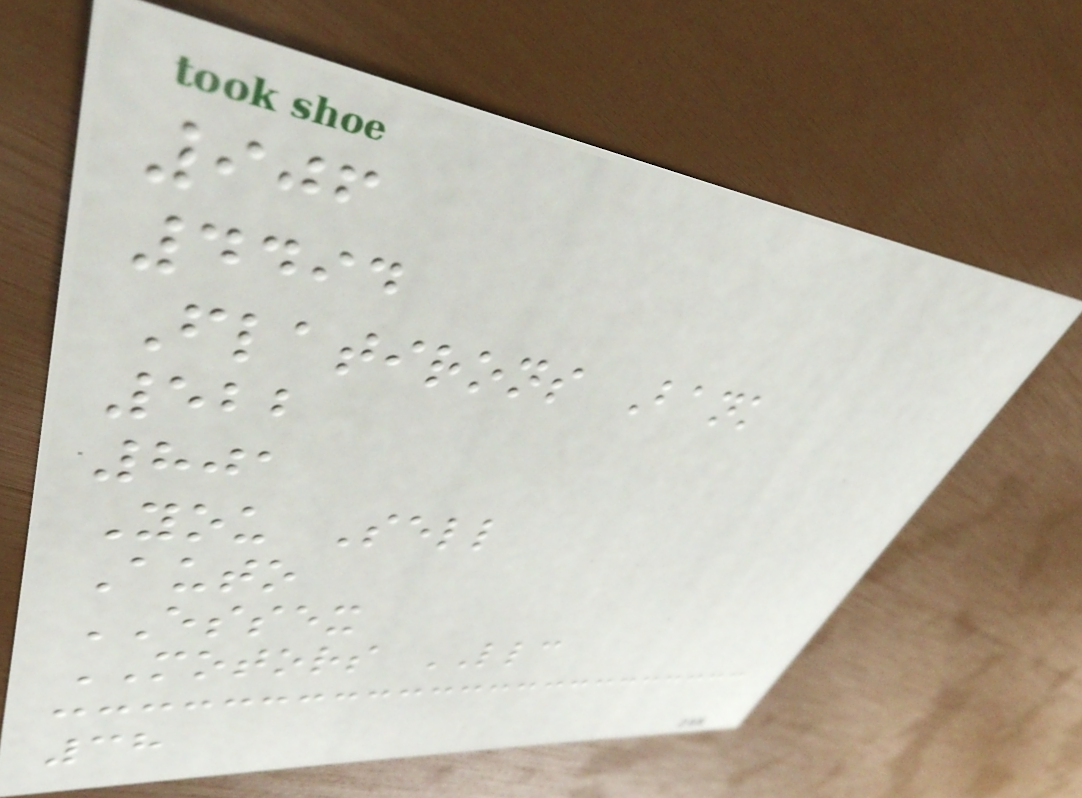906
4494
Flatirons Bank
522
801
You Sell
Auto
ESSEX
MOTORS LLC
38
